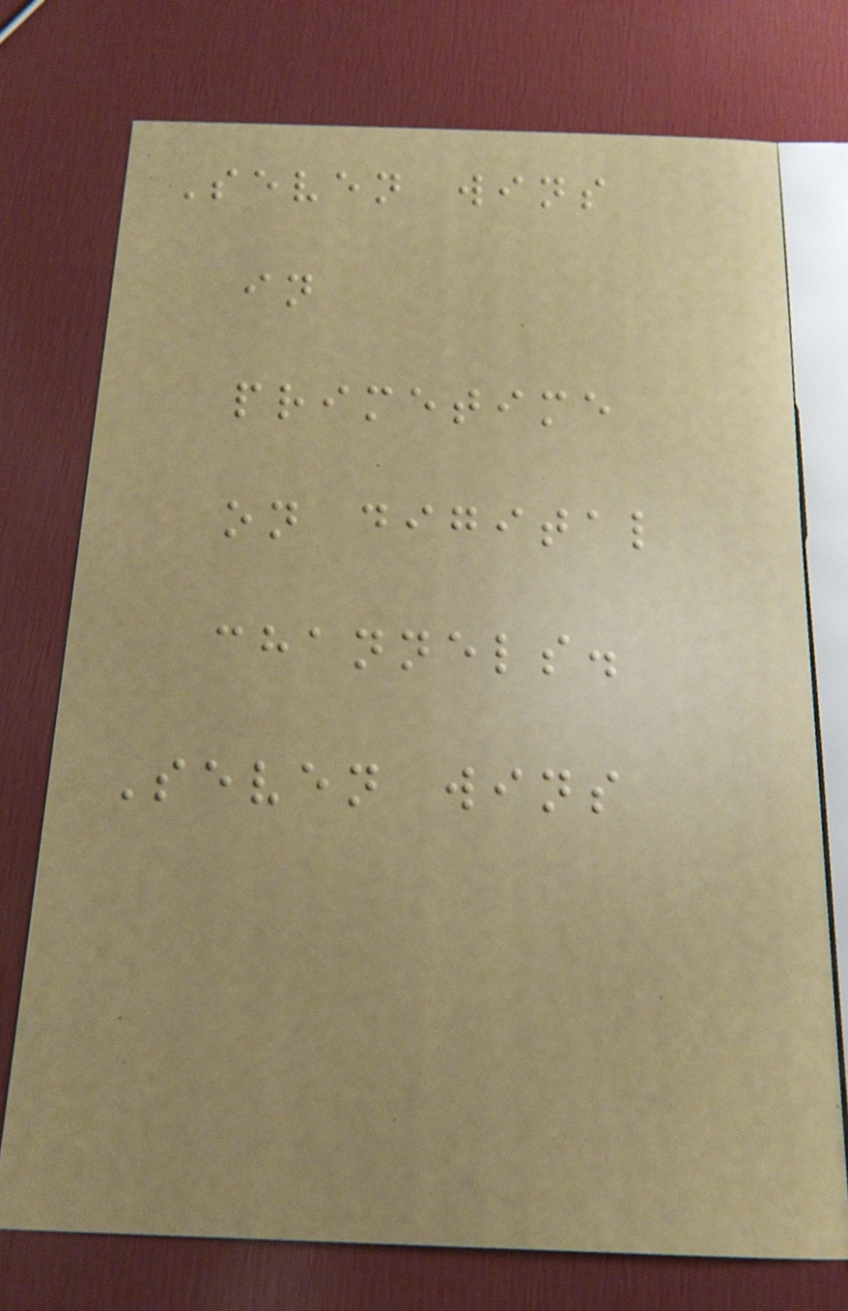Seven wins
in
primetime
on digital
channels.
Seven wins
